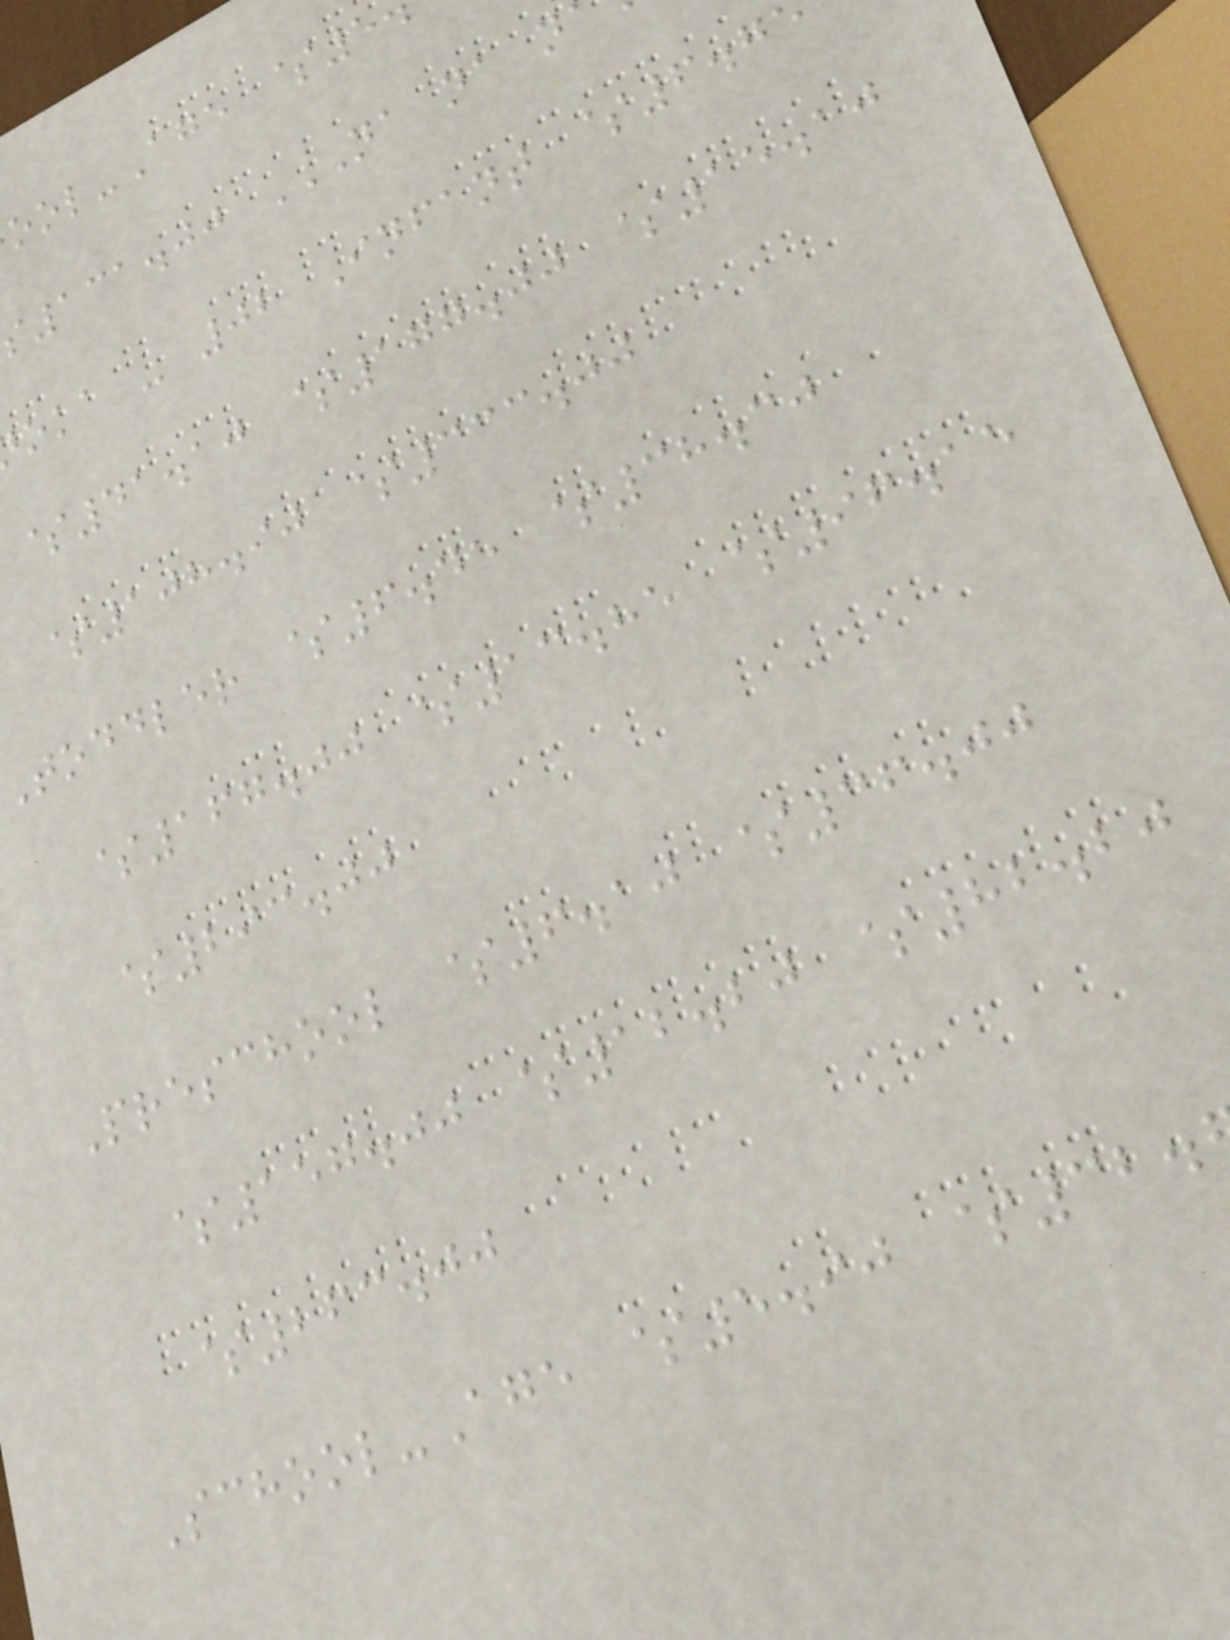ool-Age $5
oka - 02 Infant $6.7
$41.10 $177.00 $15.10
$108.90 $333.00
Toddler $6.45 $38.30
$167.00 $13.85 $96.15
$293.00
Preschool $6.10 $36.00
$157.00 $12.20 $82.20
$263.00
School-Age $5.90 $32.
